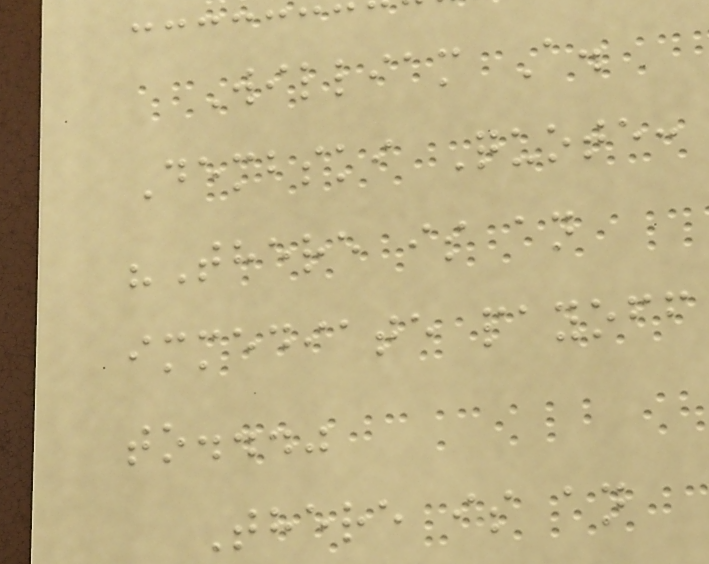William A.
Dembski Quote:
"There is an
immediate payoff
to..."
There is an
